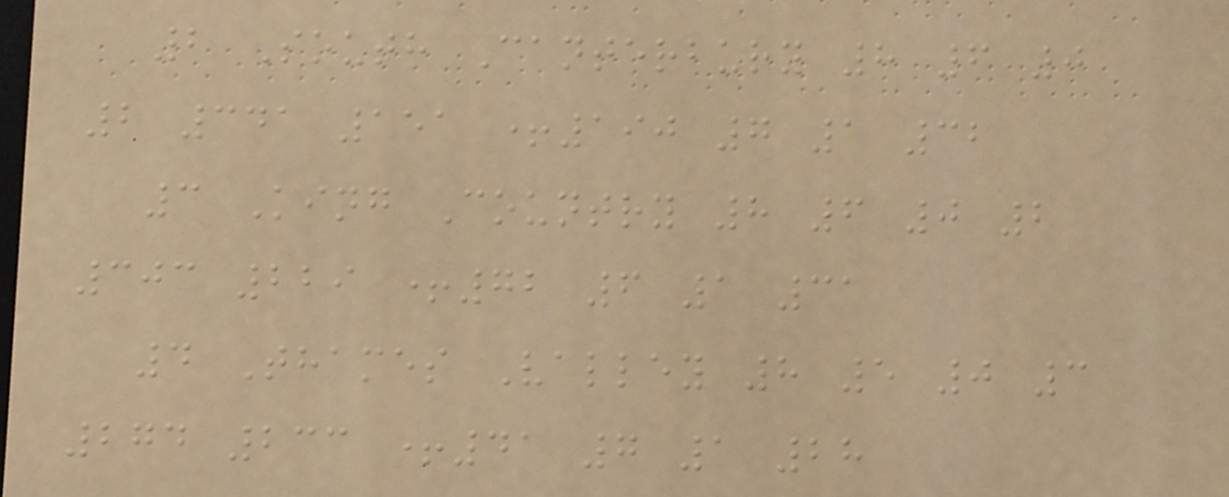2 South Canterbury 8 6 0
2 341 151 +190 7 1 32
3 King Country 8 6 0 2
303 229 +72 6 1 31
4 Thames Valley 8 5 0 3
274 233 +41 7 1 28
